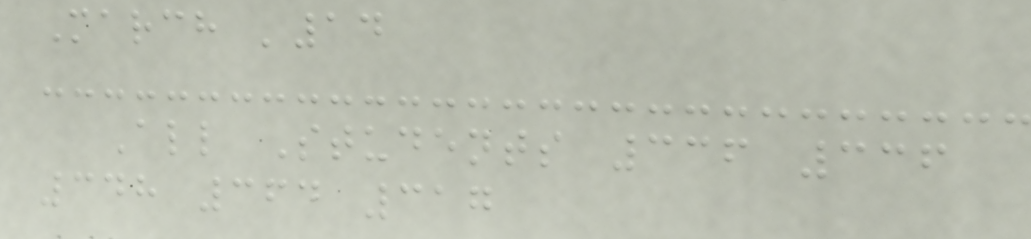March '14
All Students 336 336
348 364 317
